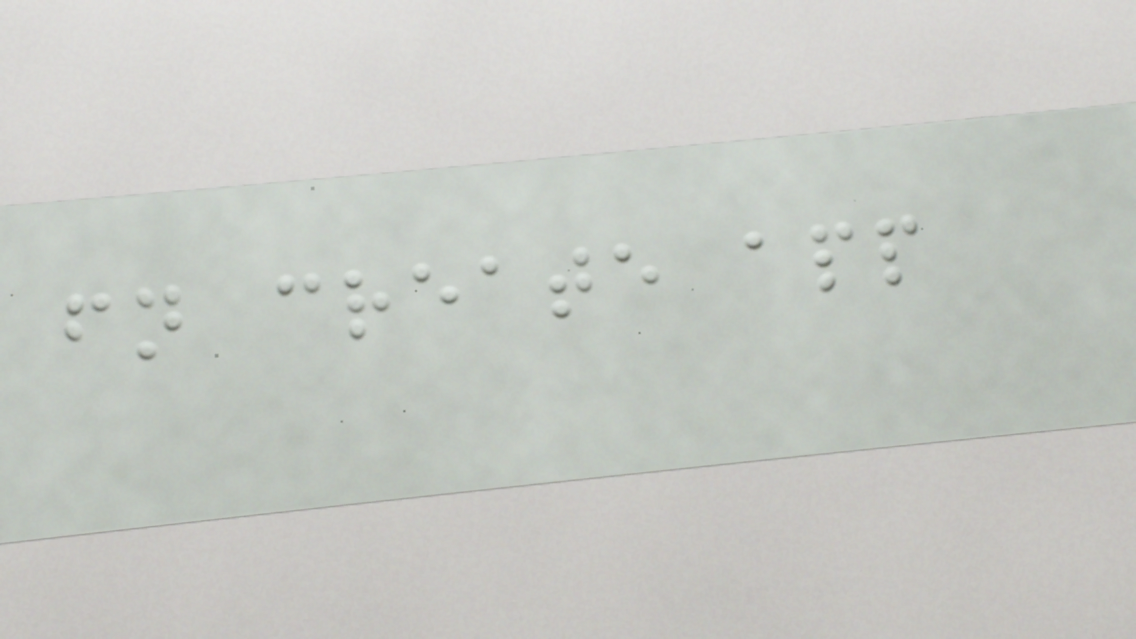fn create app
